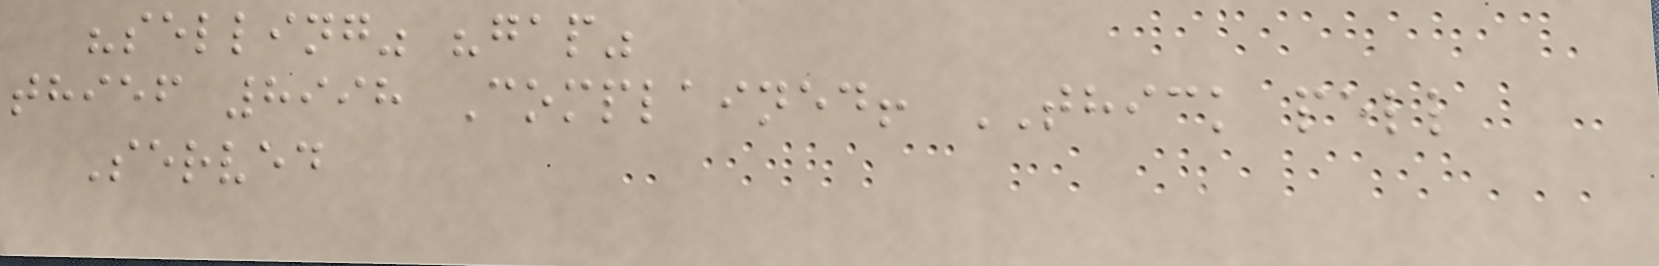"selling" "gap"
thief 8998 Complained! THICK pell
Served
